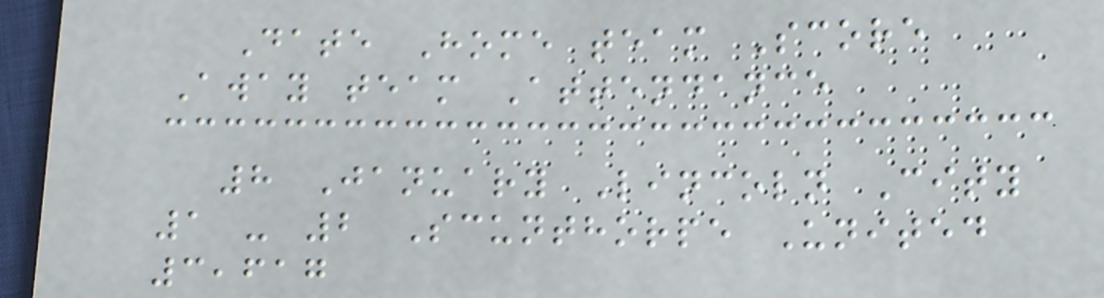Date Home team Score
Away team Attendance
8 January Lincoln City
1 - 2 Scunthorpe United
3,617
